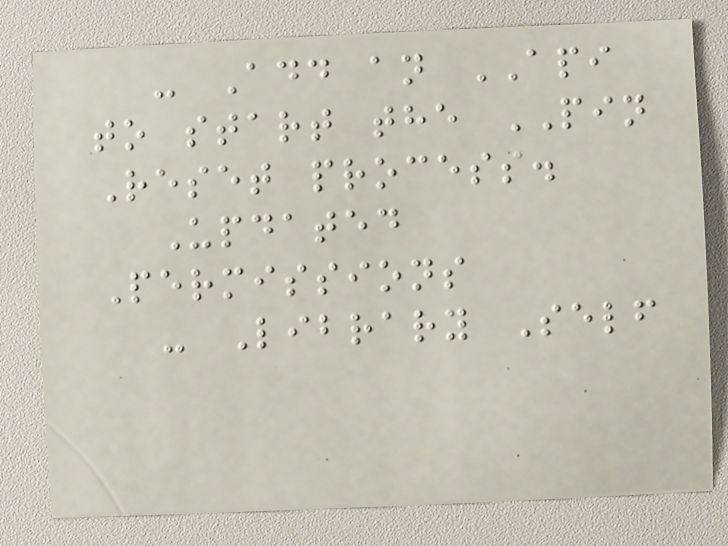- Add an API
to start the PIN
Reset process.
Updated
Permissions
- Library Self
